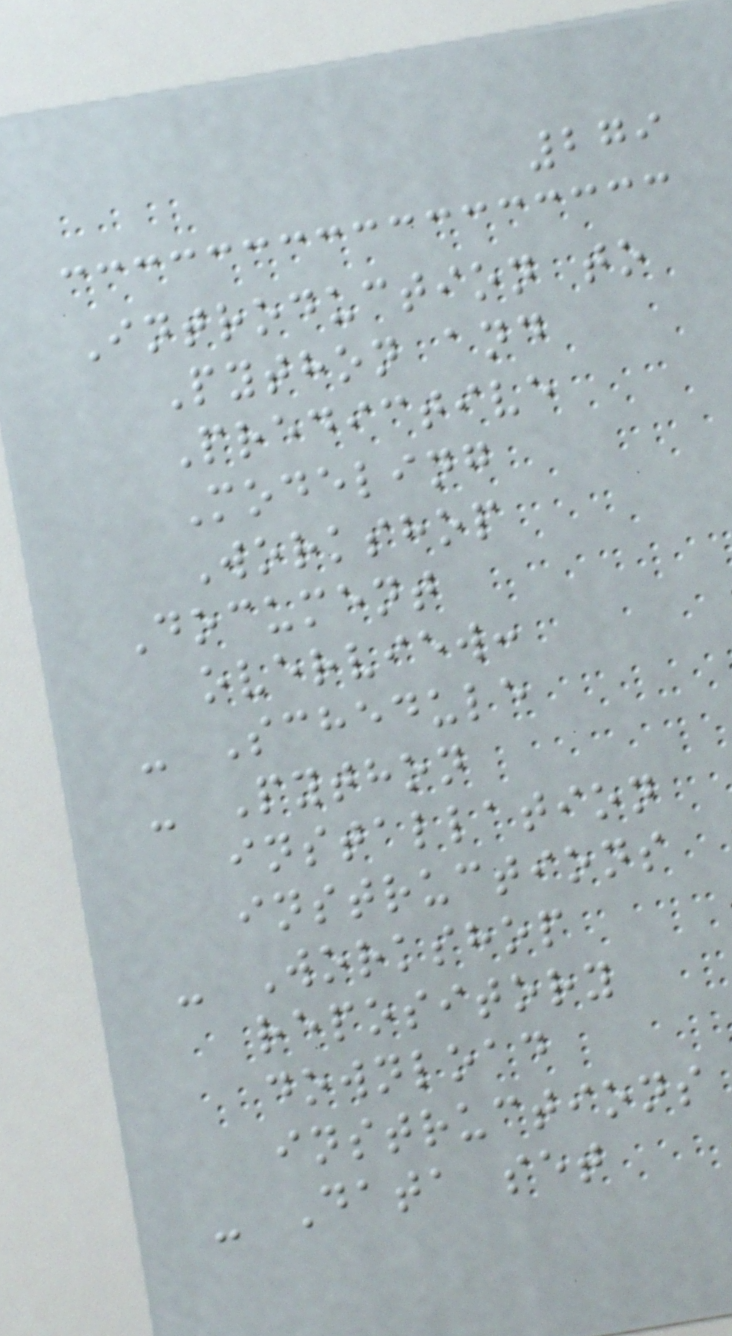279
Introduction to
Python and
Predictive
Modeling
Workshop
Document
overview:
- Schedule
- Python
installation
instructions
- Workshop
repository
download
instructions
- Data set
